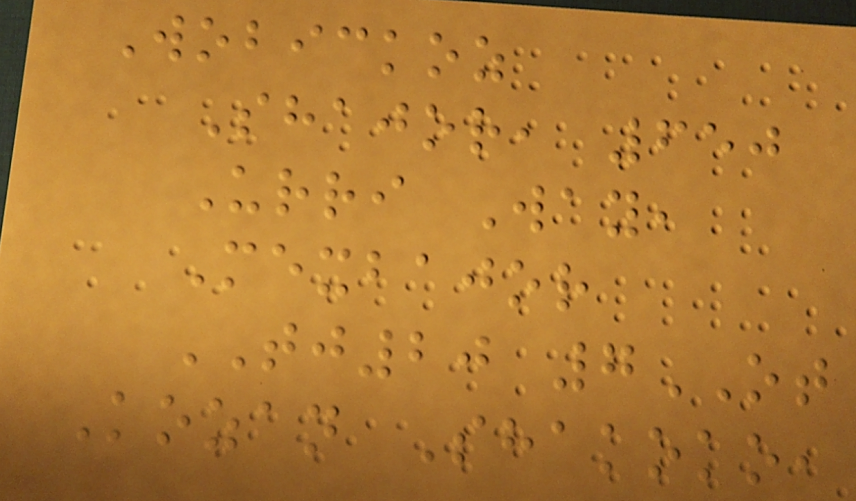Wobickoz
Shajor, 650
Urri Way,
Mexbajor
TJ20 7OT
Kozan Shakoko,
